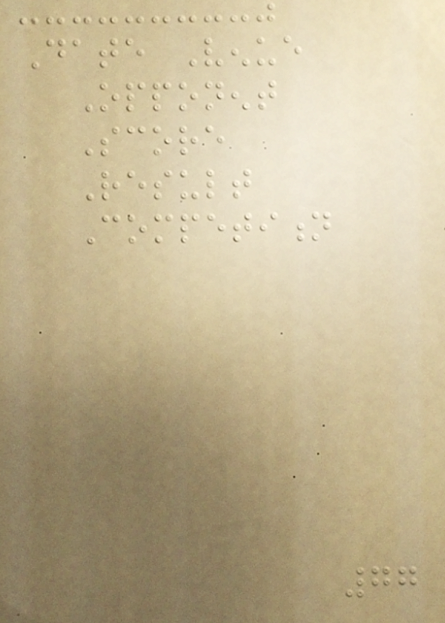Date Venue
Opponent
Score
Result
Competition
77
